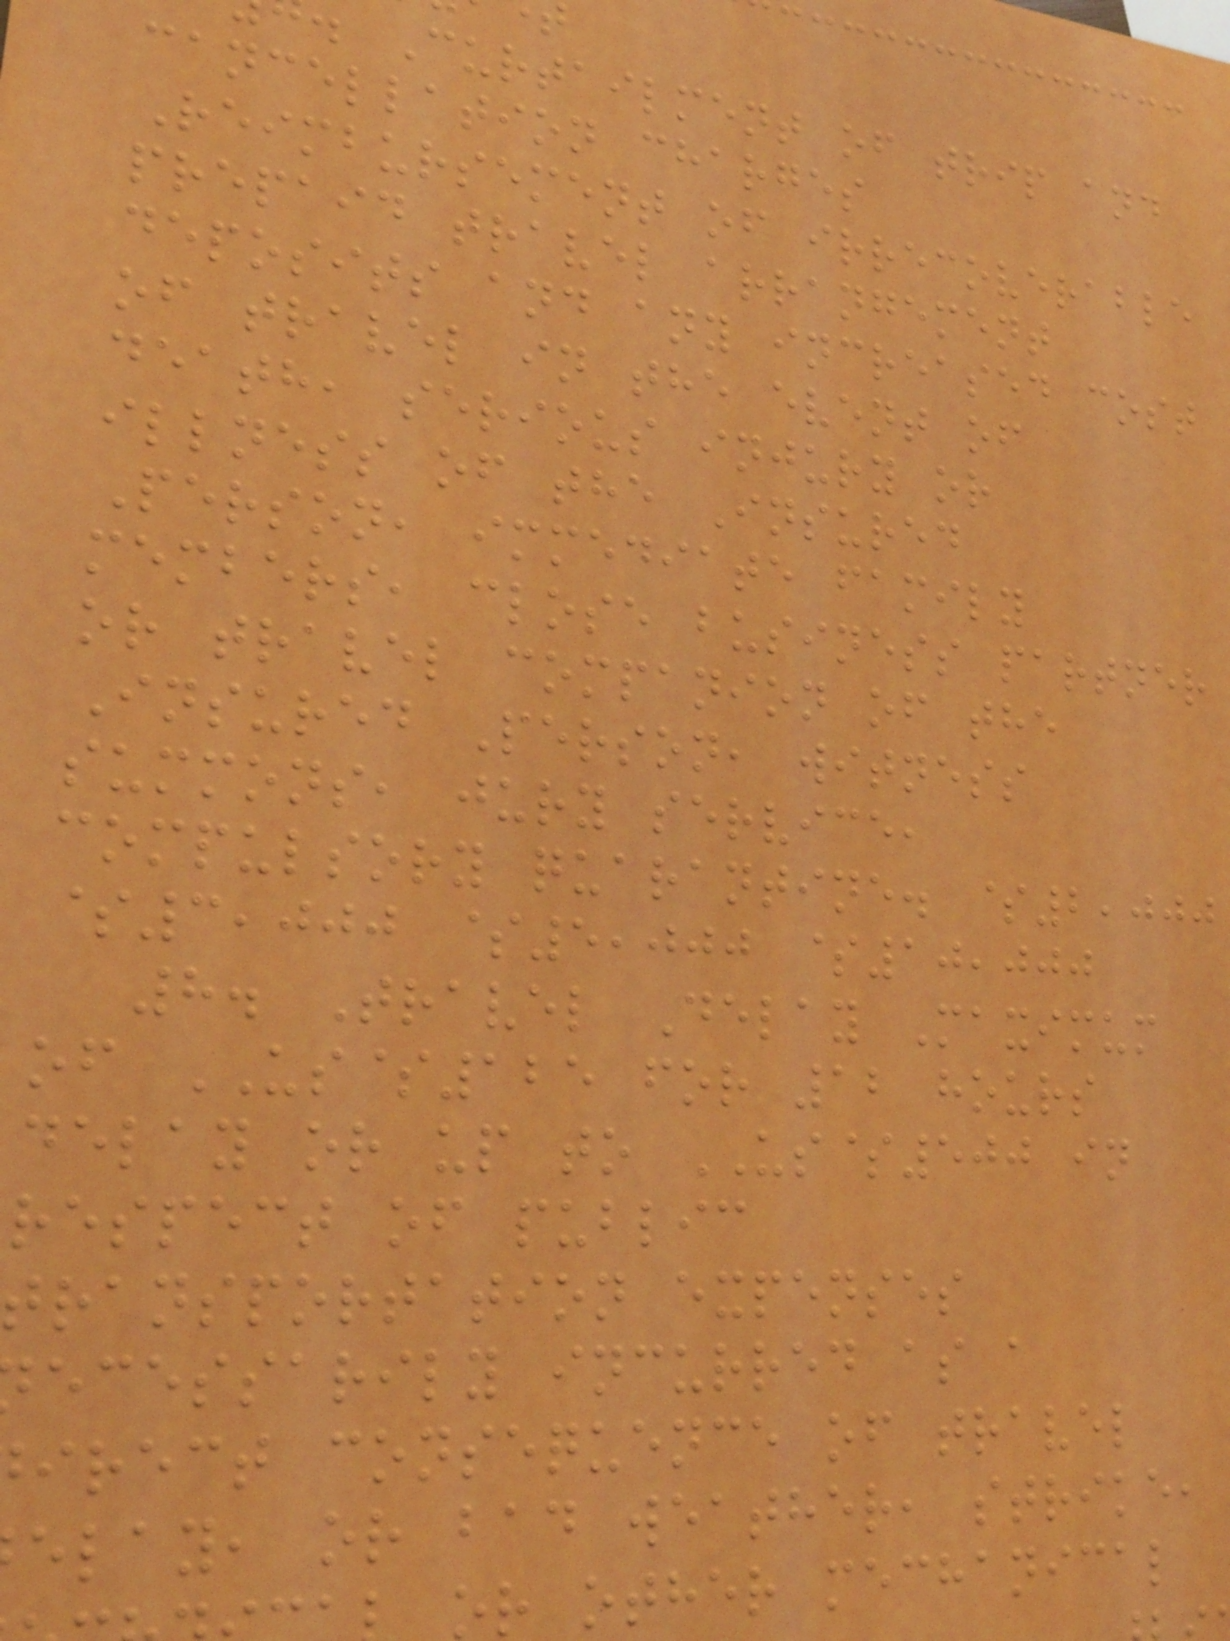Curtailment of trip and
cancellation charges
Reimbursement of irrecoverable
prepaid travel arrangement
deposits and any increased cost
of travel in the event of
death, serious injury or
illness of the Insured
Person, immediate family
members, close business partner
or travel companion of the
Insured Person, witness
summons, jury service,
compulsory quarantine. $2,000
$3,000 $5,000 $10,000
8. Travel Delay Maximum
of US$125 for 12 hours
delay or up to US$500 in
respect of public
transportation expenses
ecessarily incurred as a
irect consequence of travel
elay, or bad weather, strike,
or other mechanical
